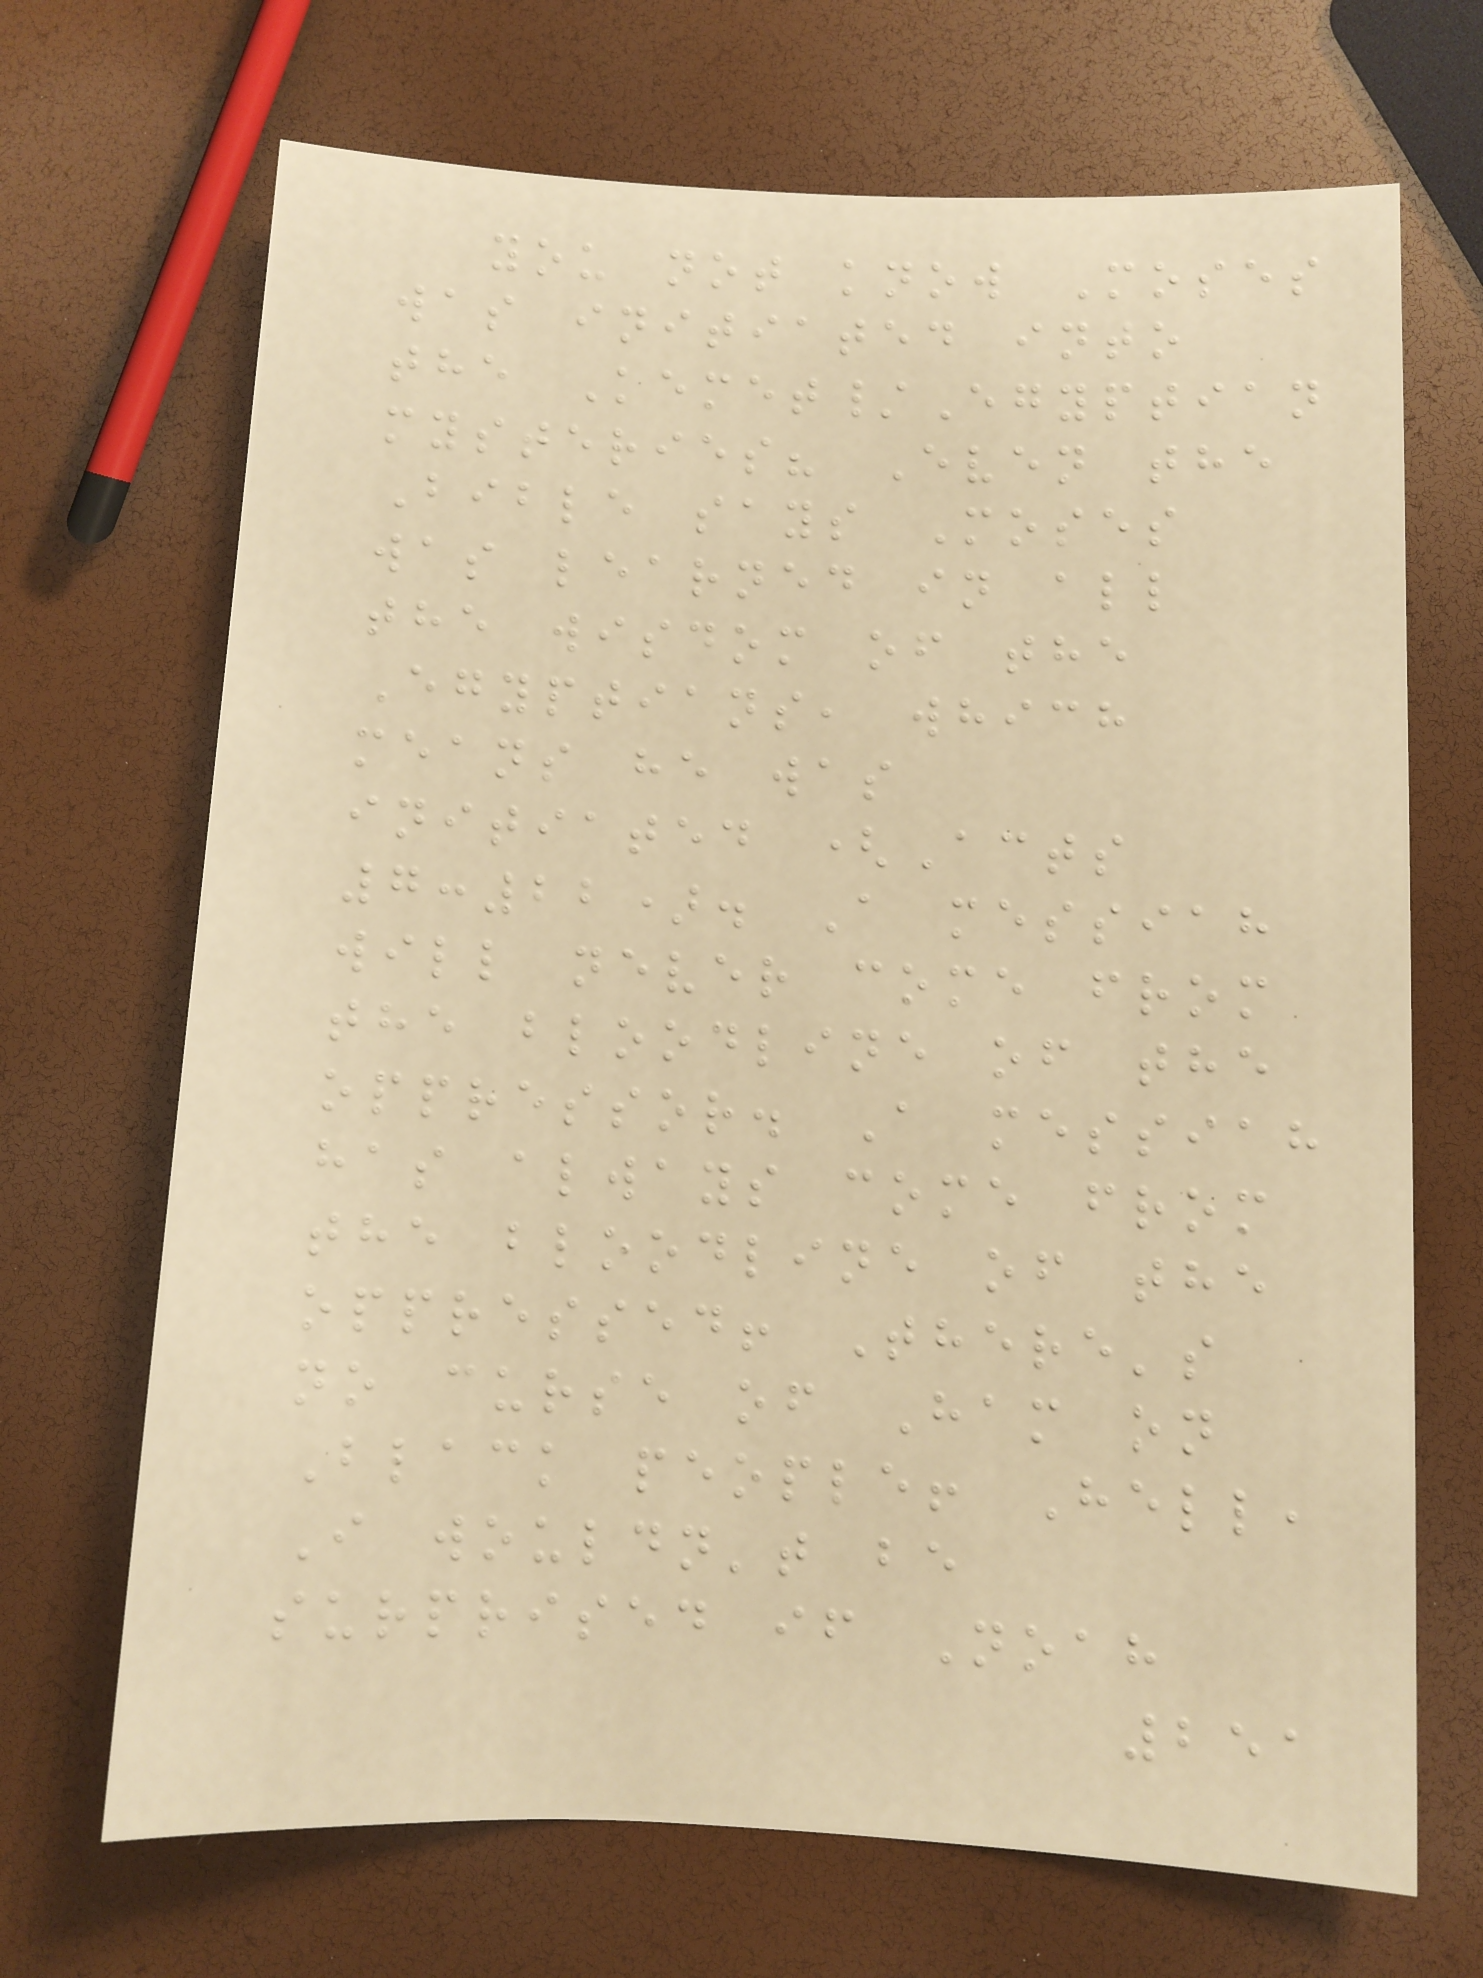you not know Moses
was initiated into
the Kemet/Egyptian
mysteries? Even the
Bible says Moses
was learned in all
the wisdom of the
Egyptians, which
means he was
initiated (Acts
7:22). A messiah
will never come from
the bloodline of the
oppressor. A messiah
has always come from
the bloodline of the
oppressed! There's
no curse of Ham on
Black people! Hell,
I wouldn't be
surprised if Noah
251
